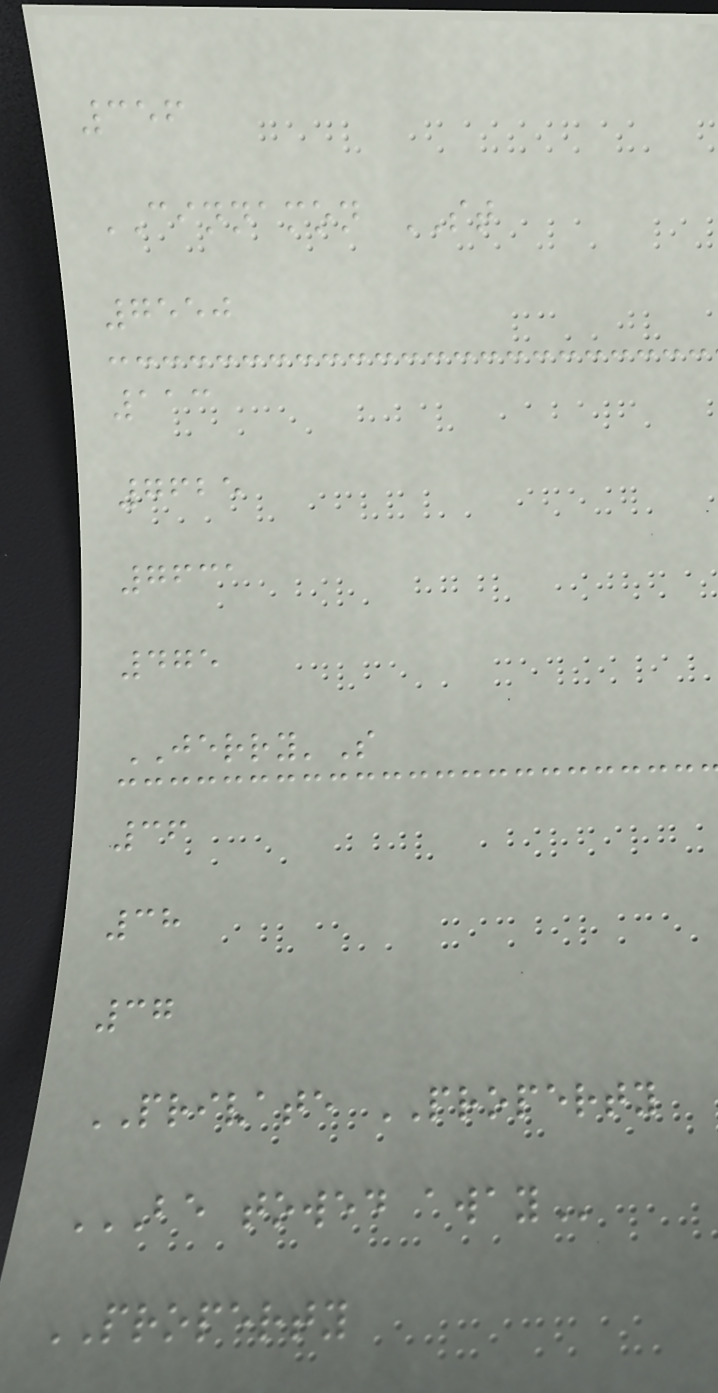356
CINNAMON ST
7550
113
7625
7631
475
JERRY'S
36
38
37
PRIVATE PROPERTY
BE TOWED AWAY
PROPERTY
